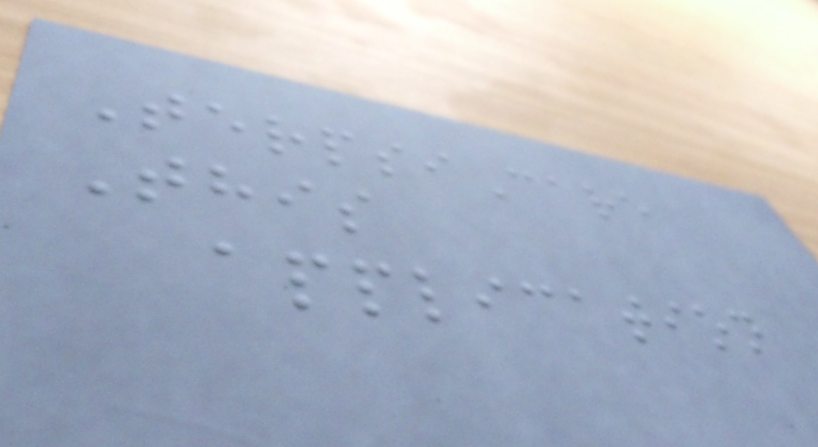TerpsiCare
This
application
